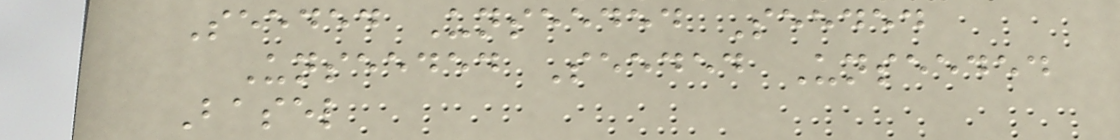Seeded Unseeded Seeded
Unseeded Seeded Unseeded
Basel
